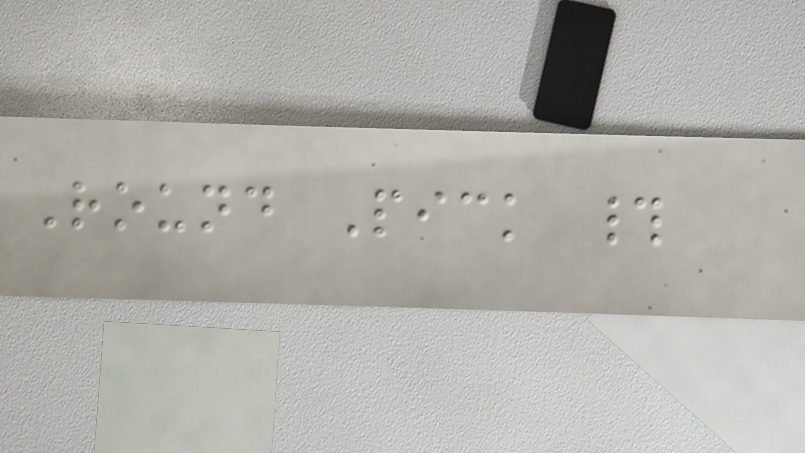Round Pick #
